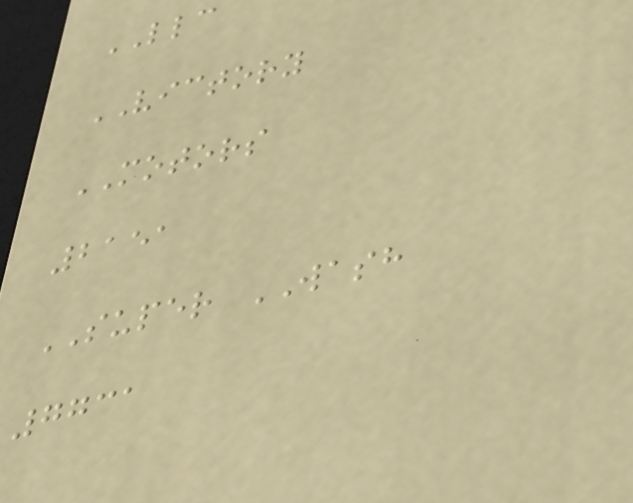LLC
VICTORY
MOTORS
2151
SUPER WASH
7731
